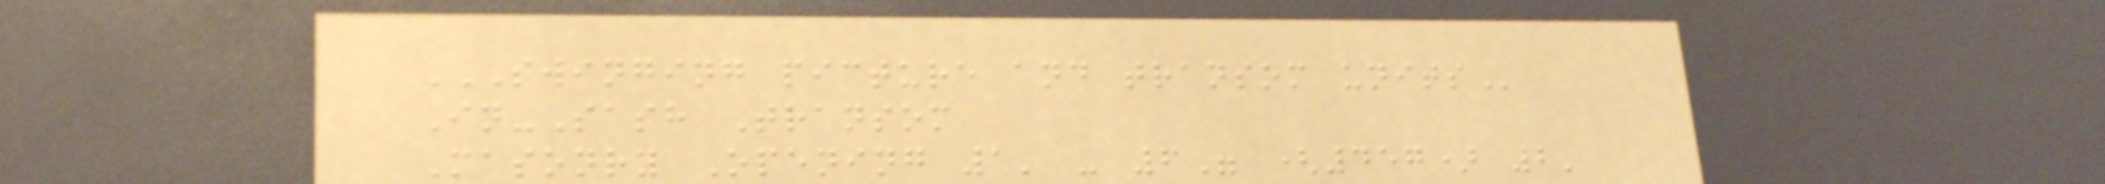SWINGING PICTURE AND TRANSOM UNITS
In-Sash Transom
Masonry Opening 1' - 6" (457) 2'
